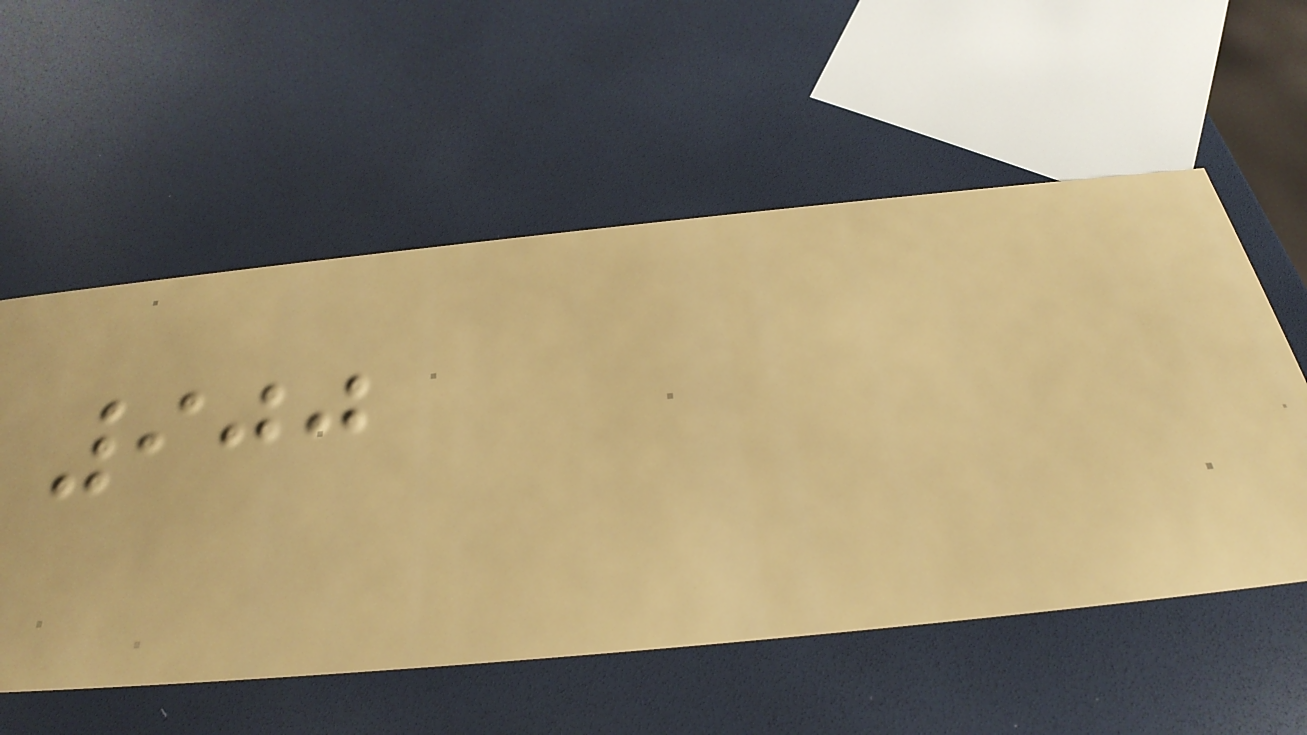900
